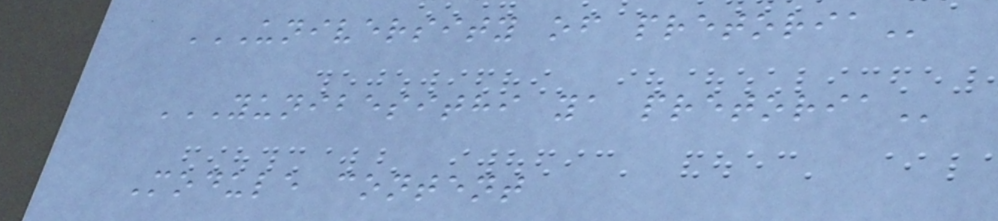UNIVERSITY OF PRETORIA
YUNIBESITHI YA PRETORIA
Module content
